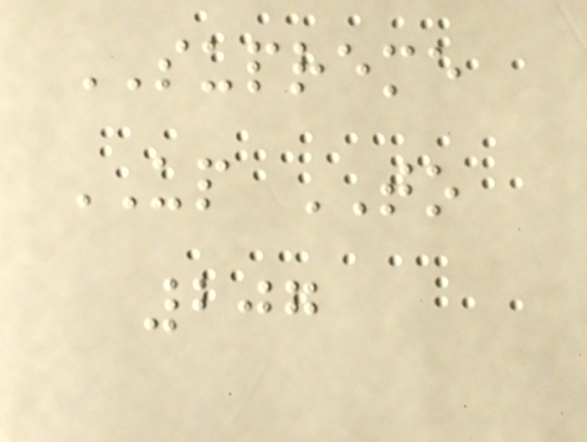SUPREME
UP TO
207
